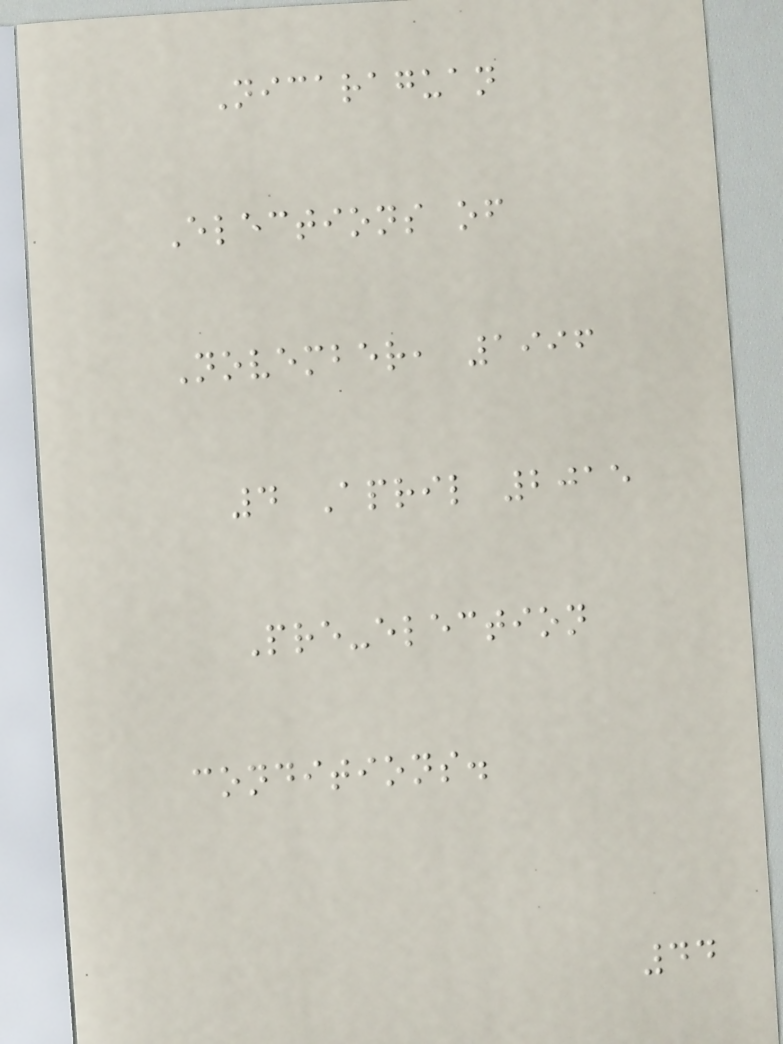Nicaraguan
Elections of
November, 1996
4 April 2015
Pre-election
conditions.
44
